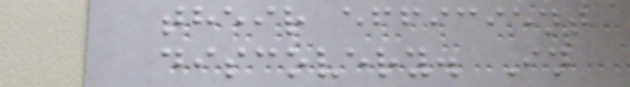their efficient
discovery. In
